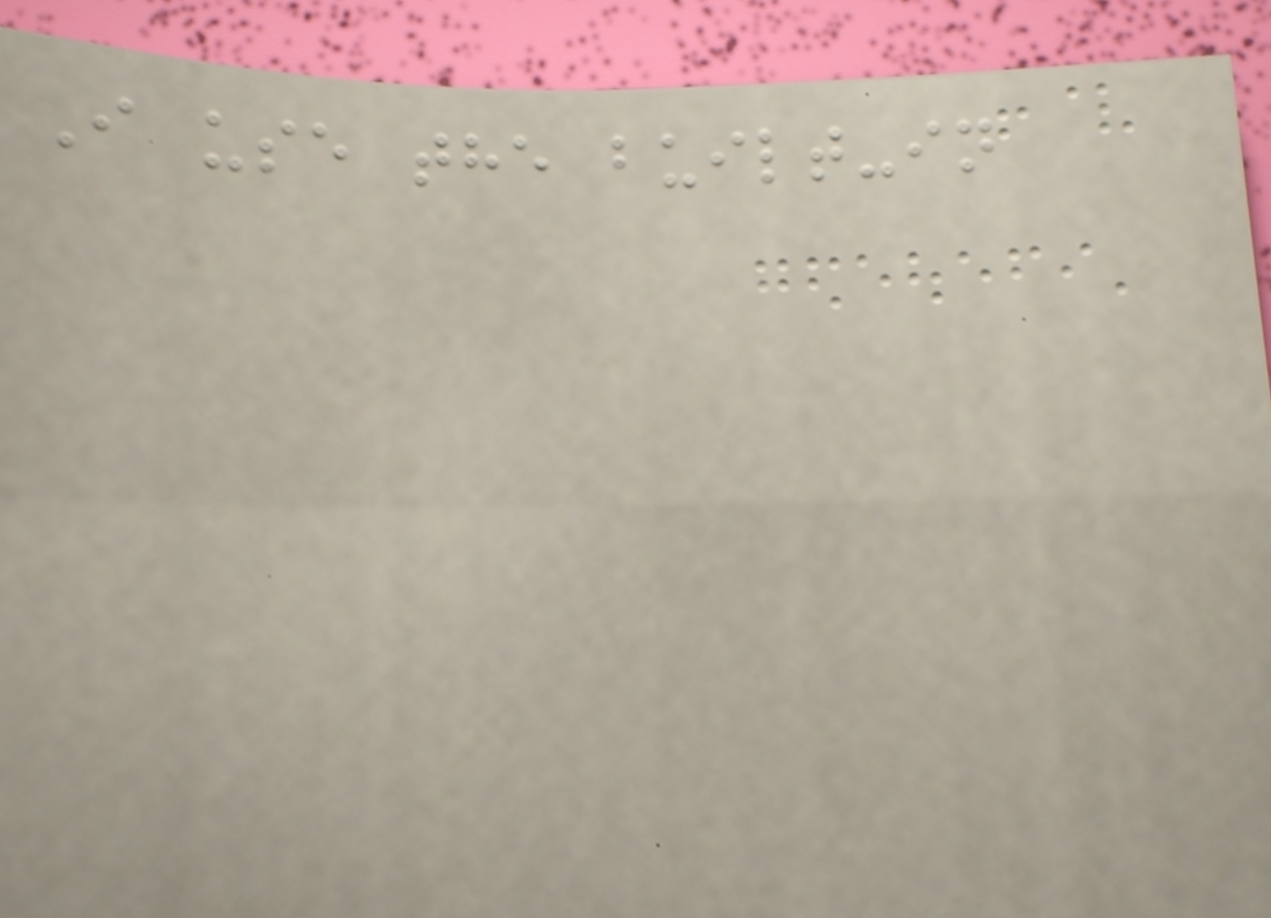I use the built-in
